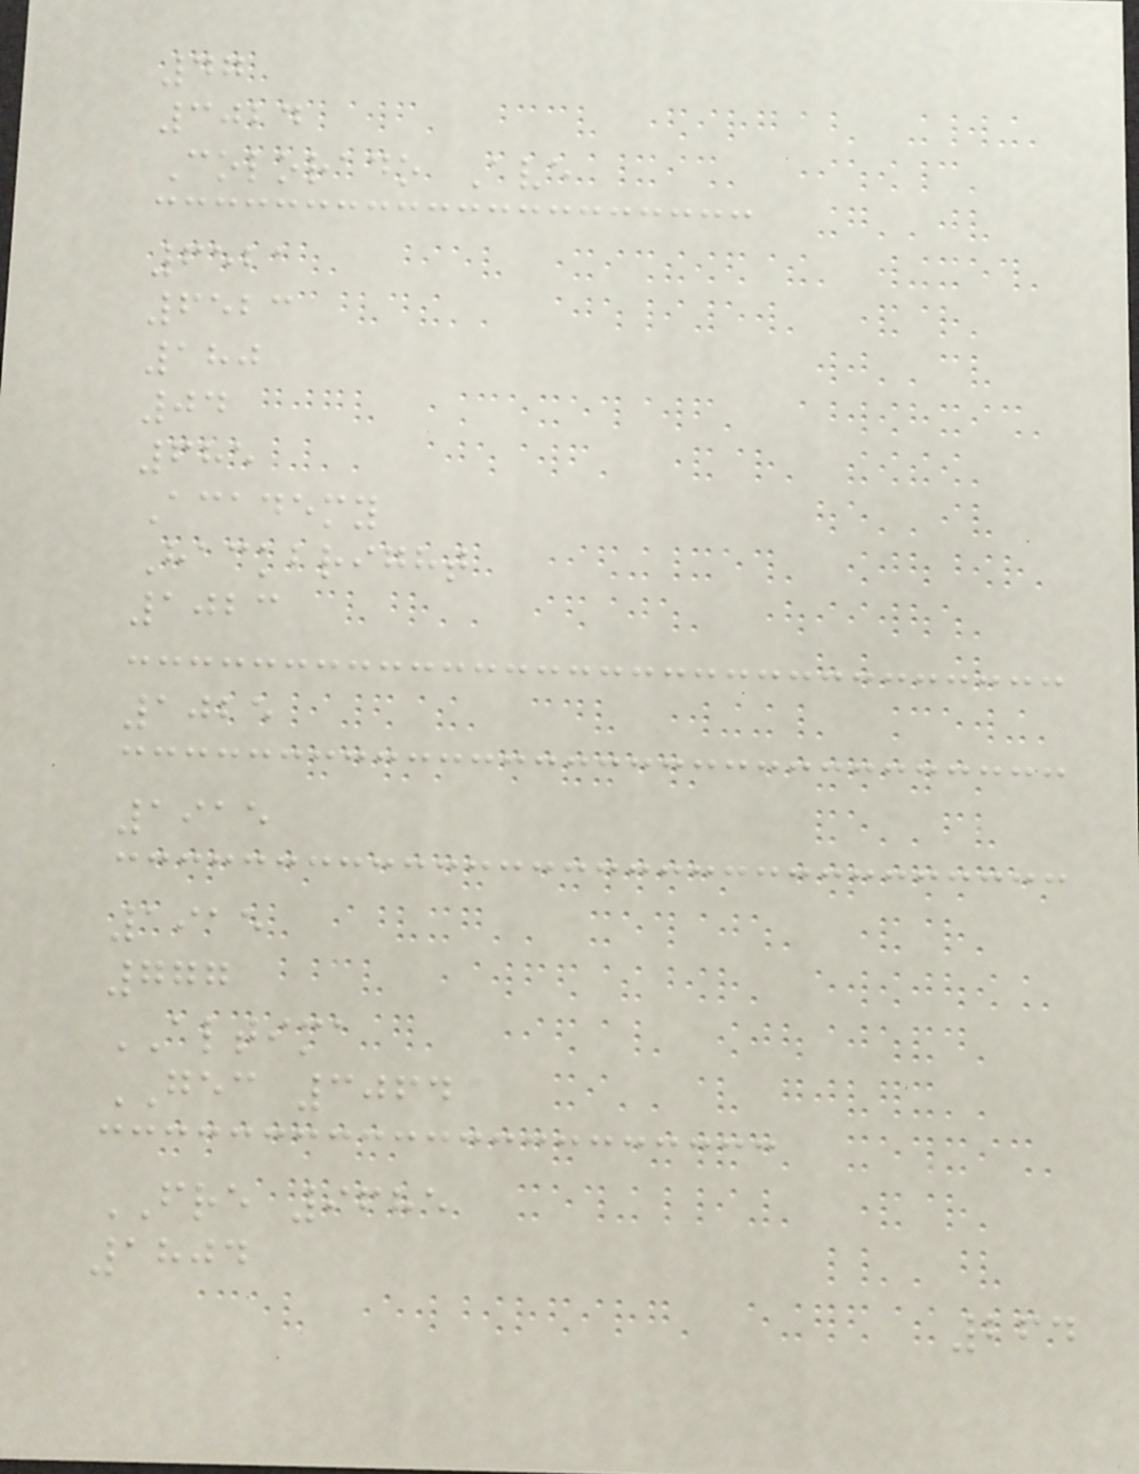47
3024
Colorado Ave
6521
6523
180
04
685
Academy
Hackbright
1023
1025
1915
1915
777
ALTIMA
GEC 3064
FRE 9685
1804
264
